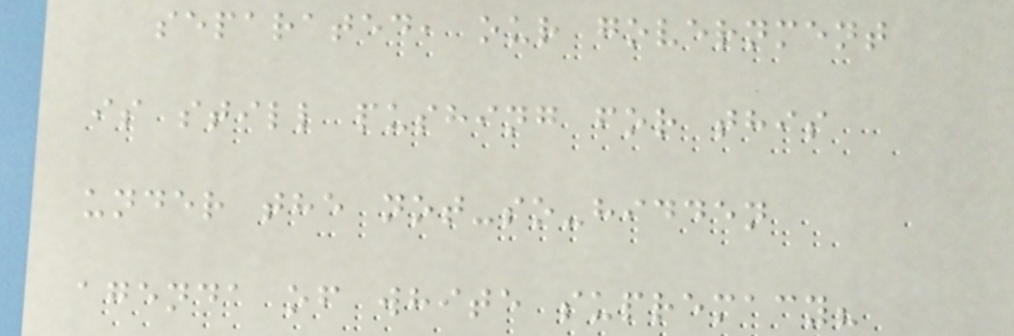separated, our government
is still pushing for this
under the not-so-hidden
agenda of white supremacy?
